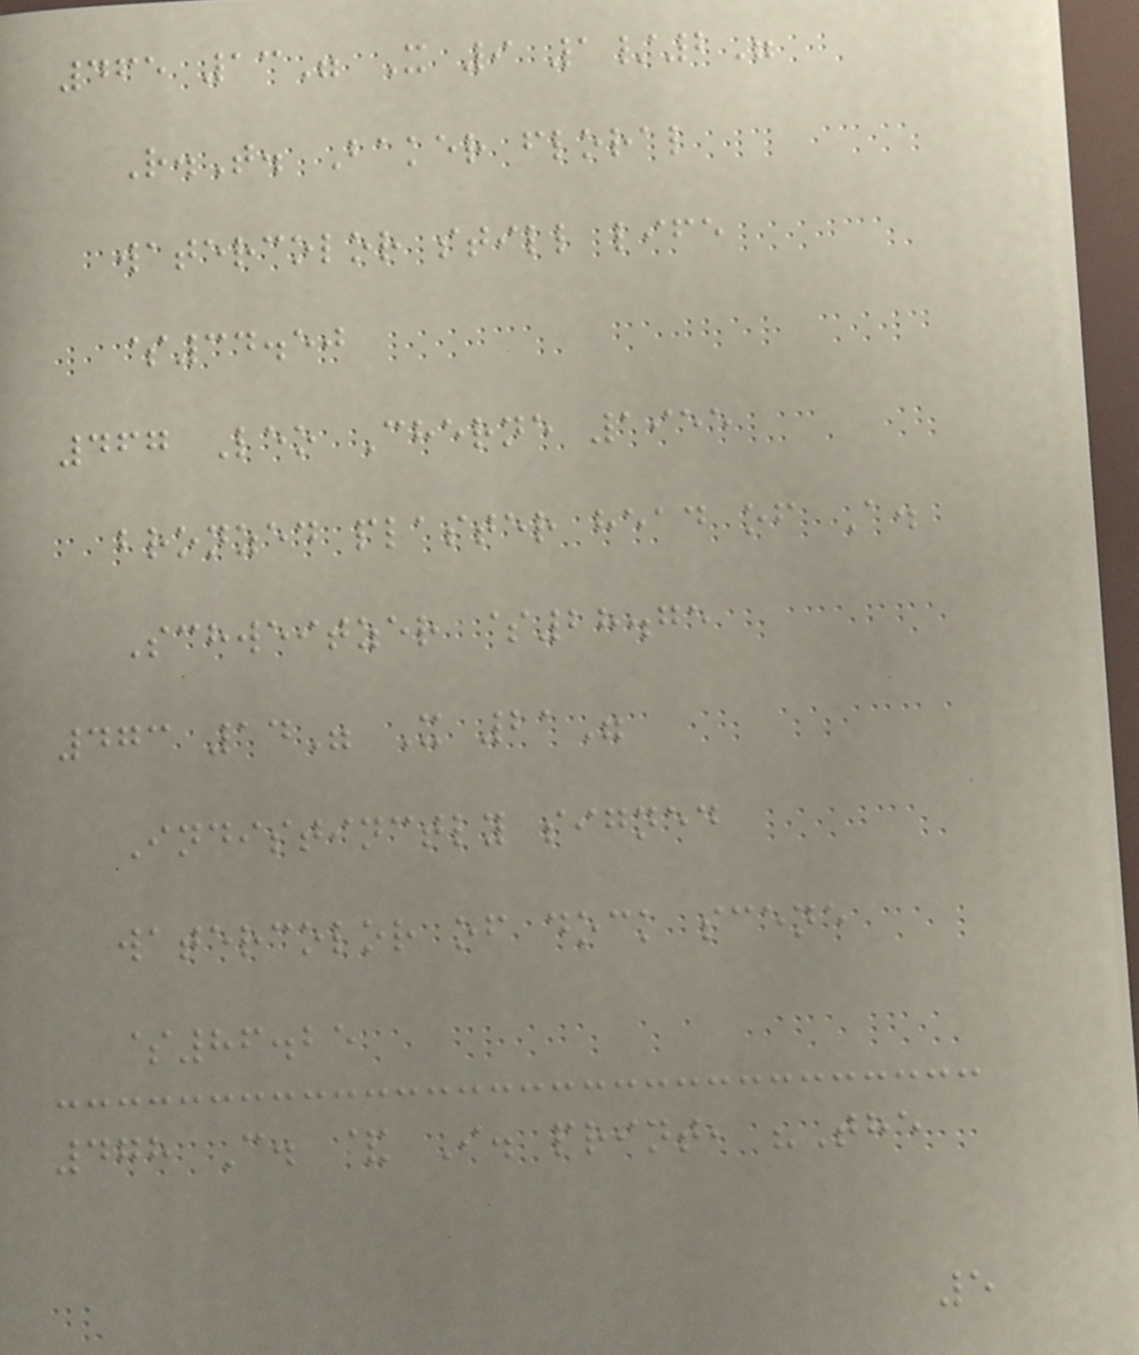465 13" X 9 1/2"
R.T. Baker floral
watercolor still life
$34.50
467 Leo Cherne 1955
bronzed plaster head of A.
Schweitzer $28.75
473 14" X 21"
Indistinctly signed
watercolor of dock scene
$86.25
478 C. & I. print, "The
5
